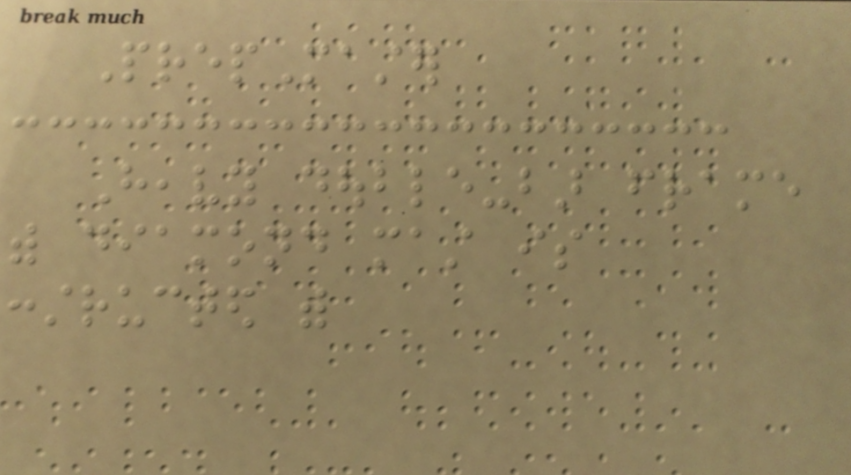PrepMaster
Heavy double-bar frame
with diamond mast is
constructed with
